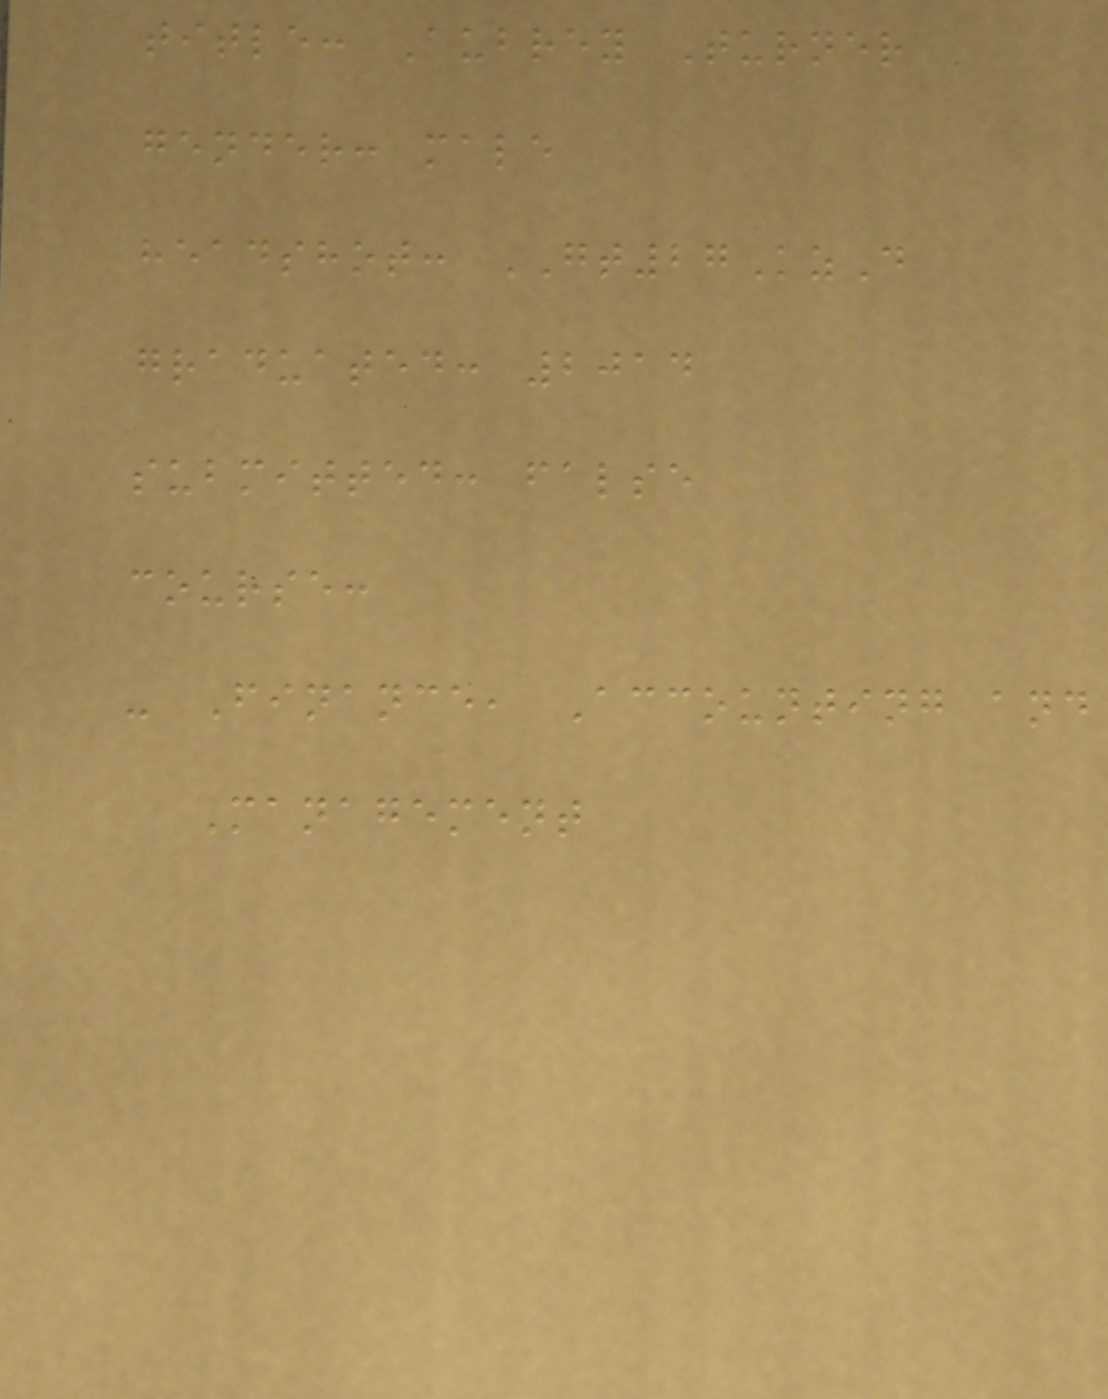title: Aubrey Turner
gender: male
headshot: GT27KzD
graduated: 2014
submitted: false
course:
- Finance, Accounting and
Management
